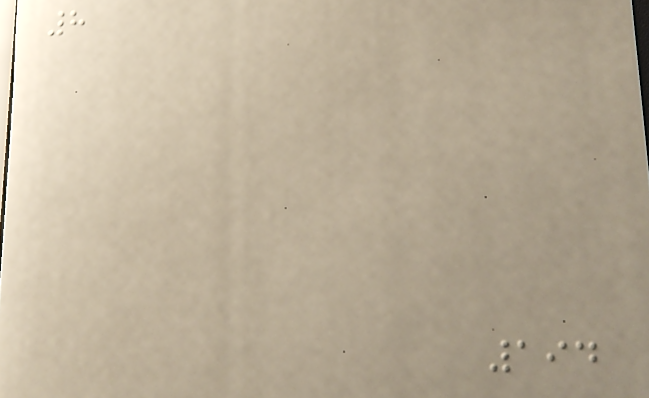8
194
